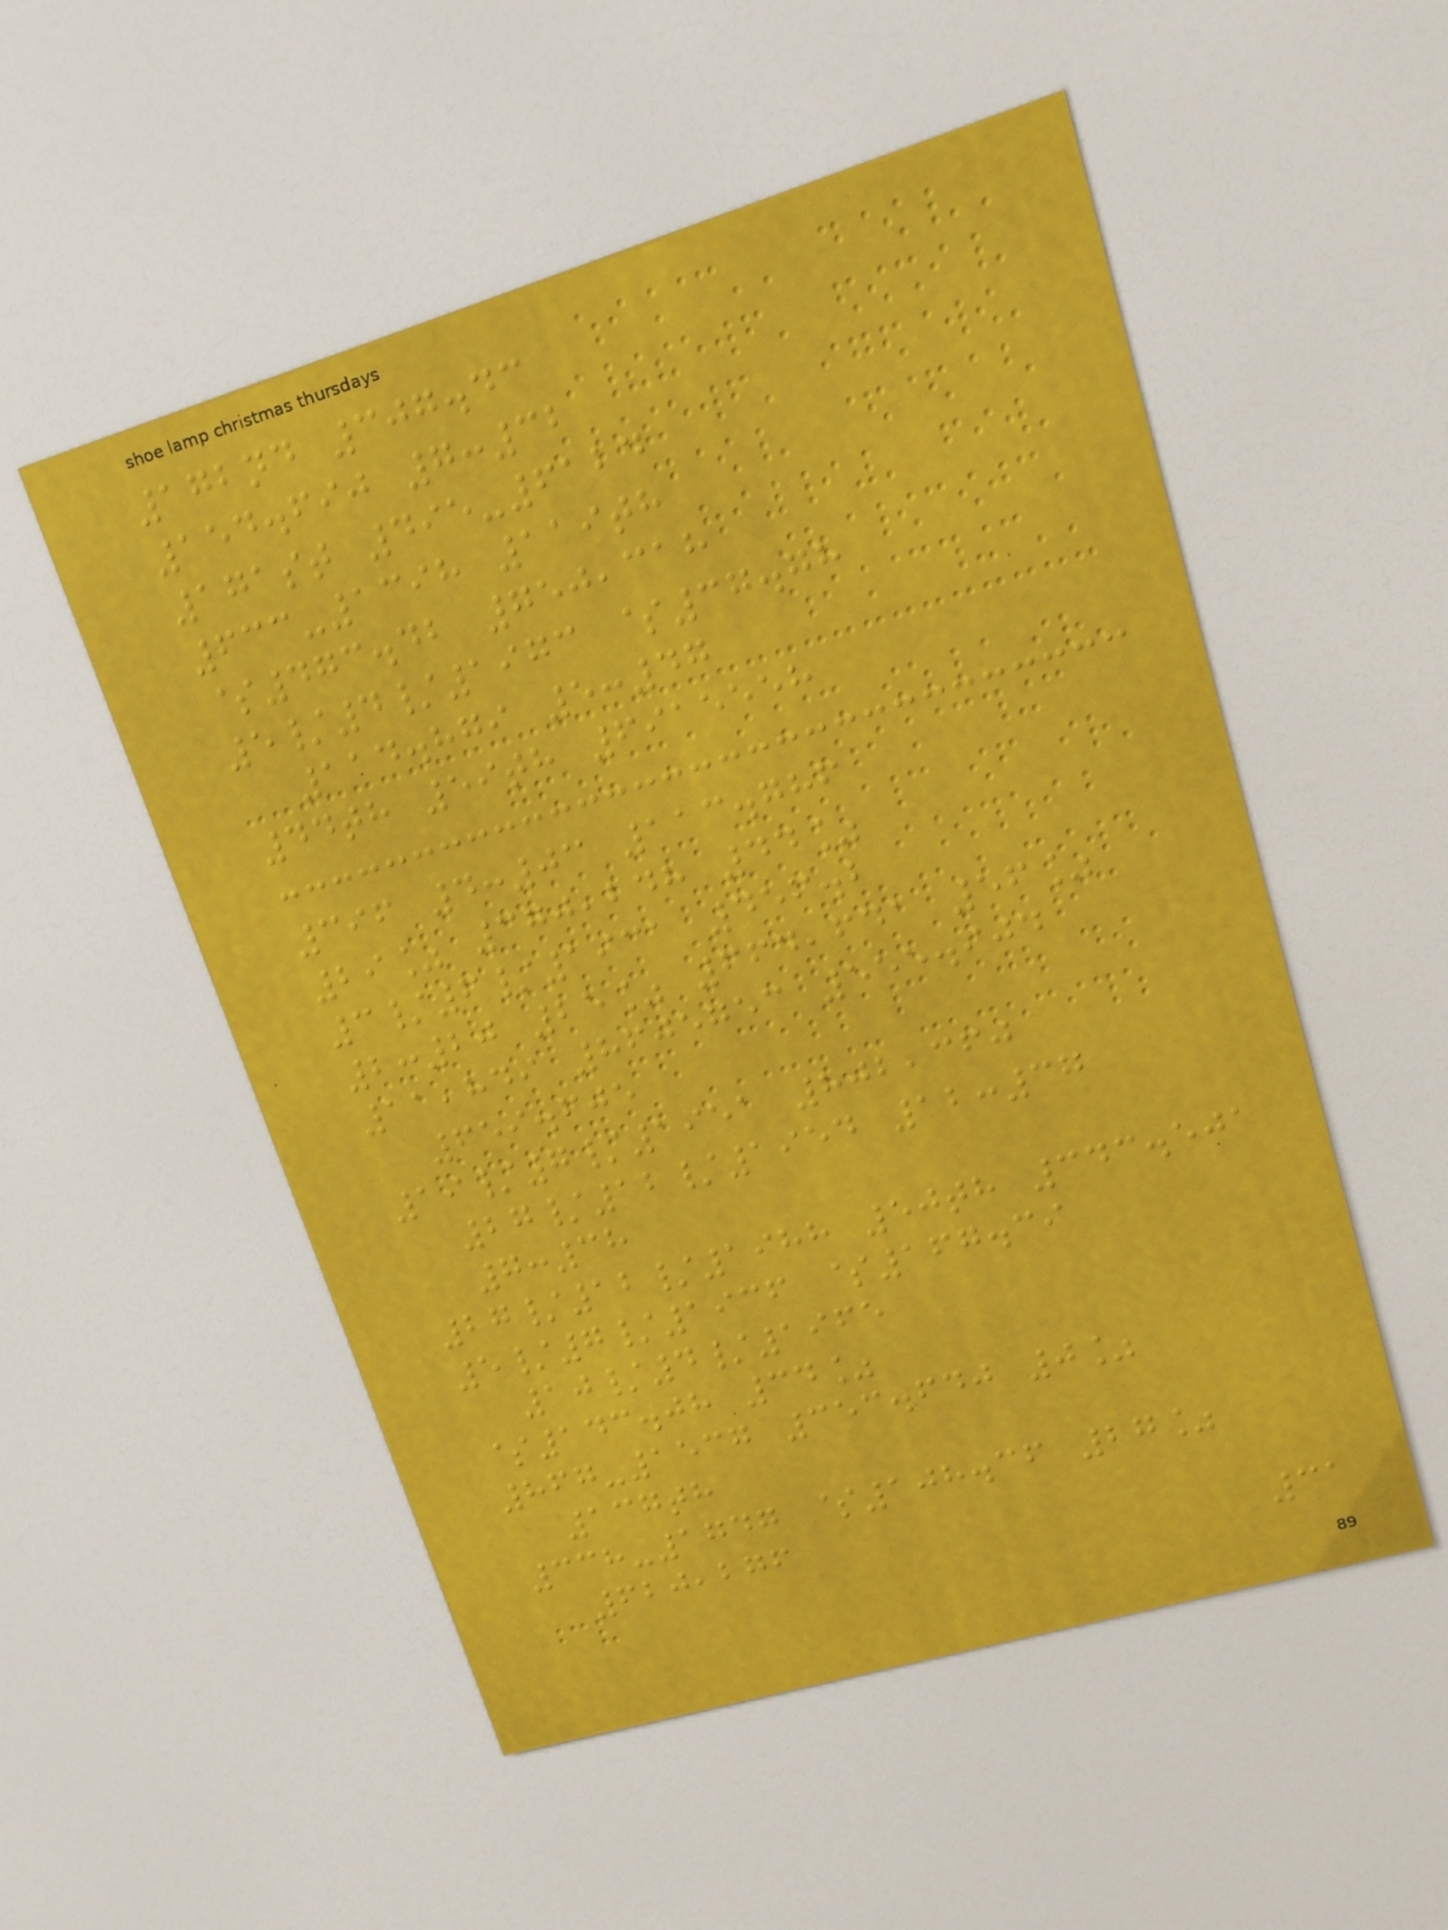172nd 307.43
154.690 7:32
171st 495-6124
633-1398 119th
$473.42 750,318
5/4/1973 $37.78
114.879 5:47
44th 59th 6915558
396 4:03 113.786
29% 370,248 44%
3/6/1931 456.2
2:20 25% 664,641 56%
11,849 8605753 555.904
659.605
19/7/1951 802,360
27/12/1954 12:37
7:38
27/12/1988 50th 343.501
5/7/1936 $167.39
10/4/1965
$143.08 34%
867-1537 353.640 0%
137th
338-1747 $108.36 27%
620,276
31
